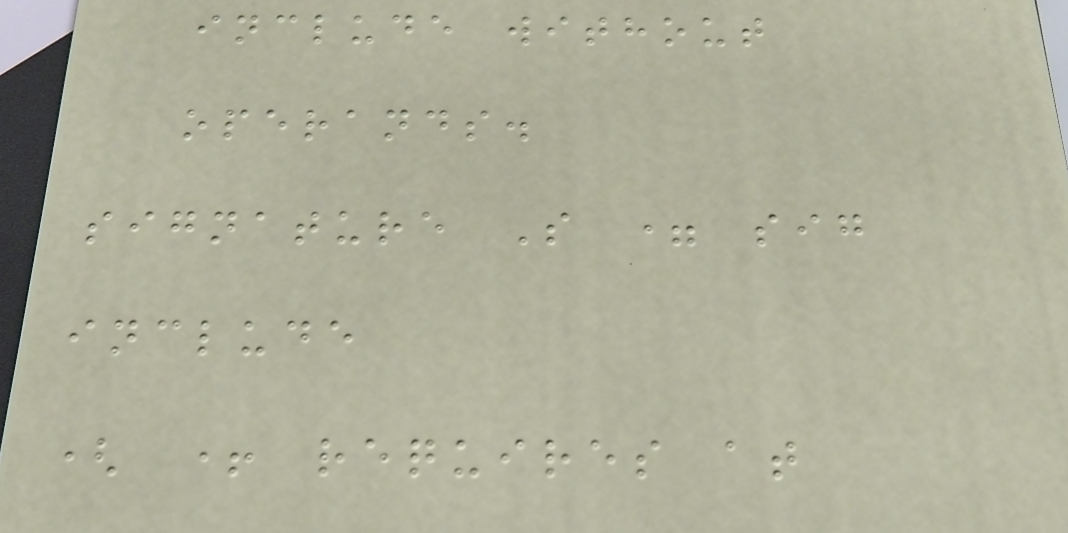include without
operands.
signature S = sig
include
( + requires at
